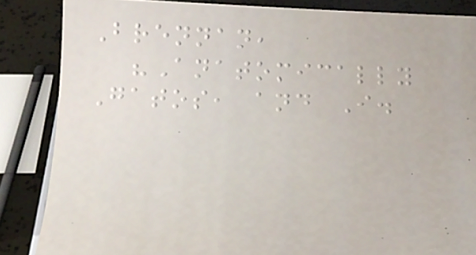Brennan,
"Anatomically
Gatos, and I.
